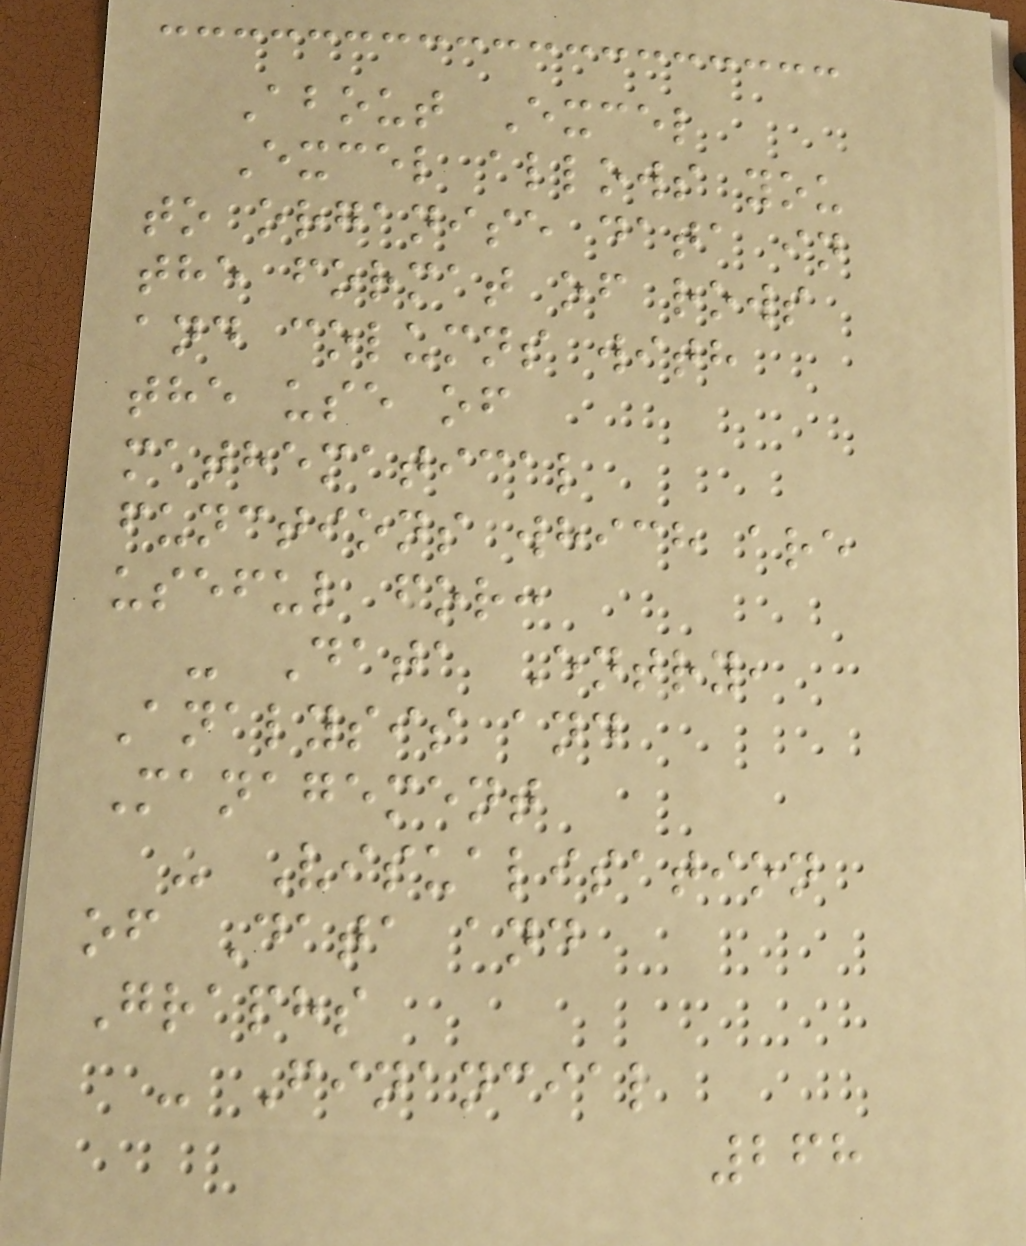About Excel
Excel allows you
to organise data in
the format of rows
and columns with
the use of
mathematical
functions which are
useful for:
- Data Entry,
Analysis and
Management
- Visualisation
of Data and
Graphs
- Financial
268
